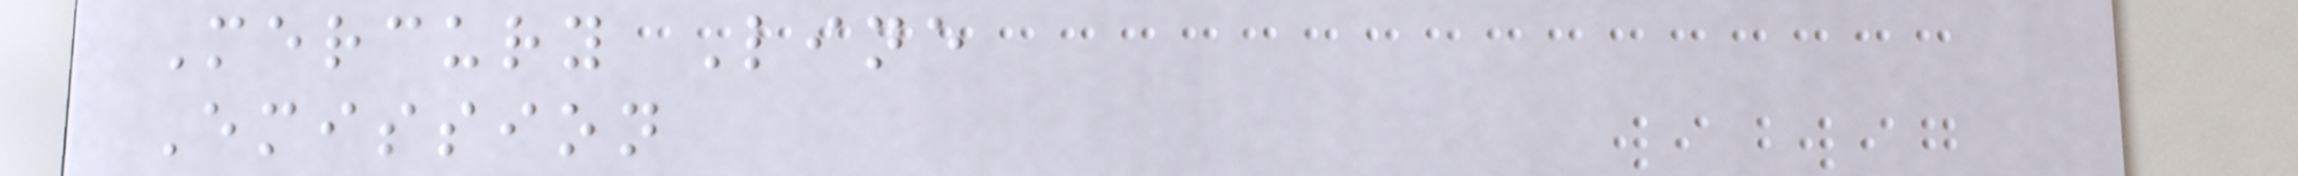Mercury Line
Emission
